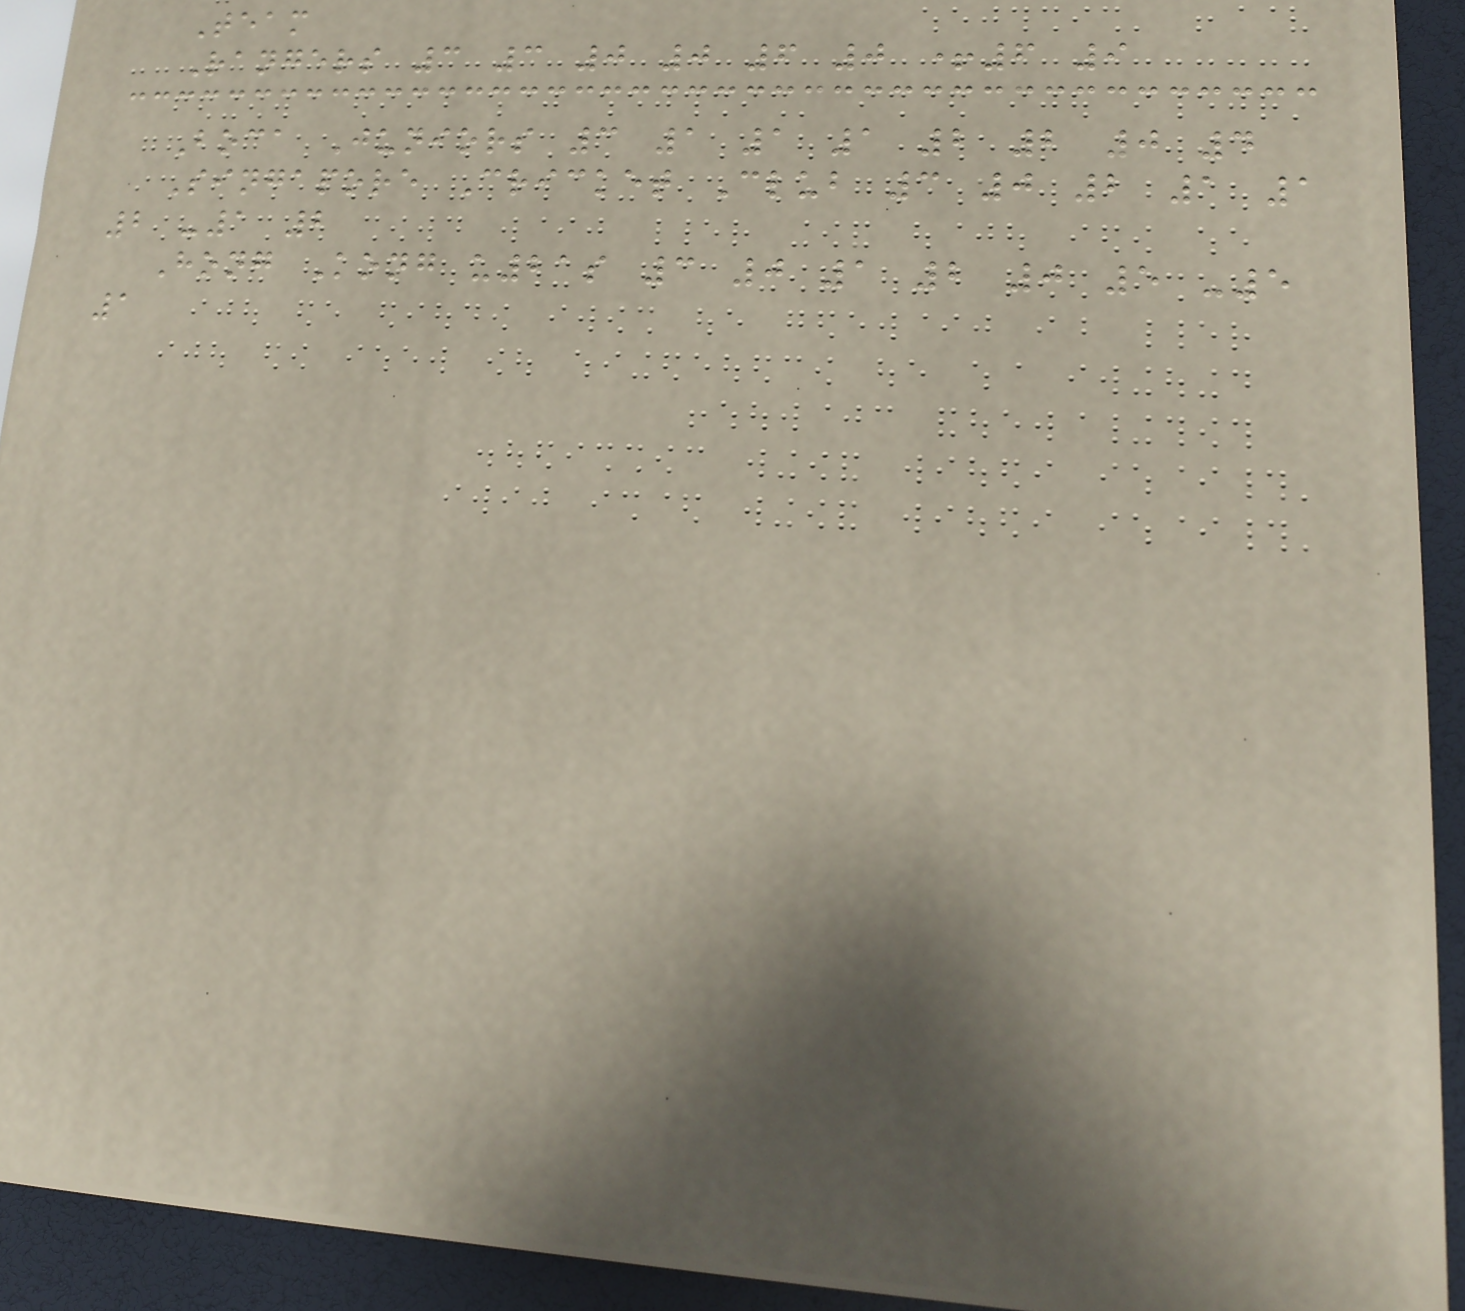Team
Rangers 3 3 0 0 6 0 +6 9
Boca Juniors 3 1 1 1 2 2 0 4
Singapore Cricket Club 3 0 2 1 1
2 -1 2
Hong Kong u21s 3 0 1 2 0 5 -5
1
